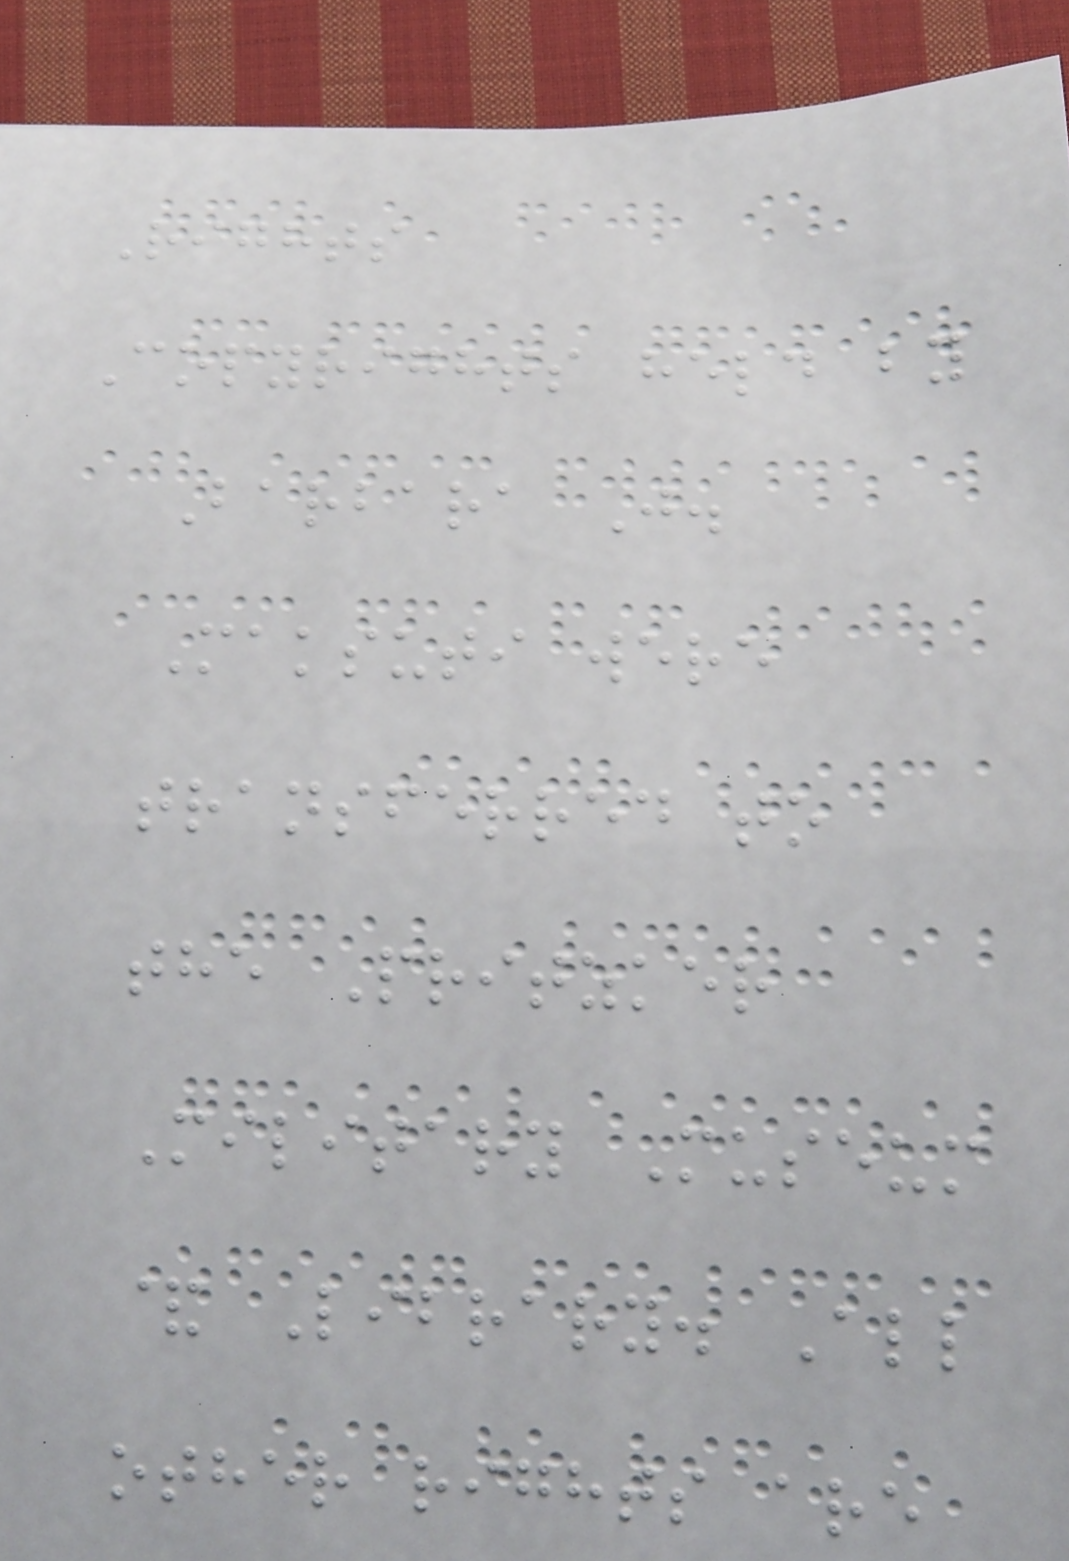Rights
Copyrights held by
Barbara J.
Maksuti were
transferred to
the Pritzker
Military Museum
& Library. All
other rights are
